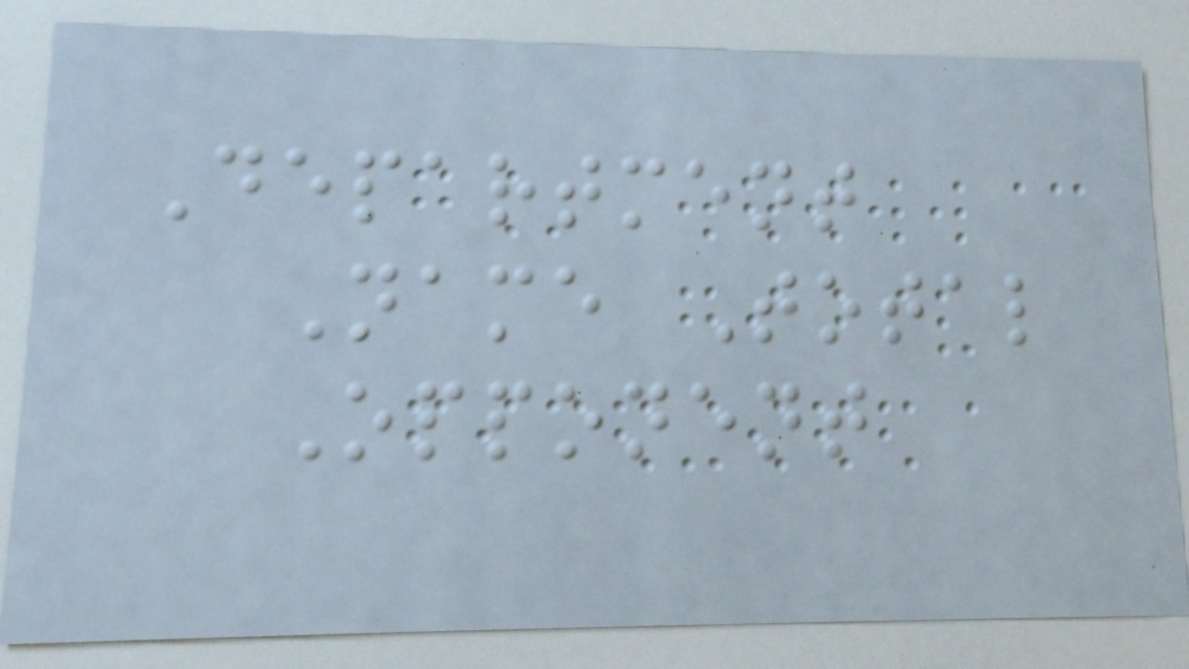Department
Name Total
Opponent
